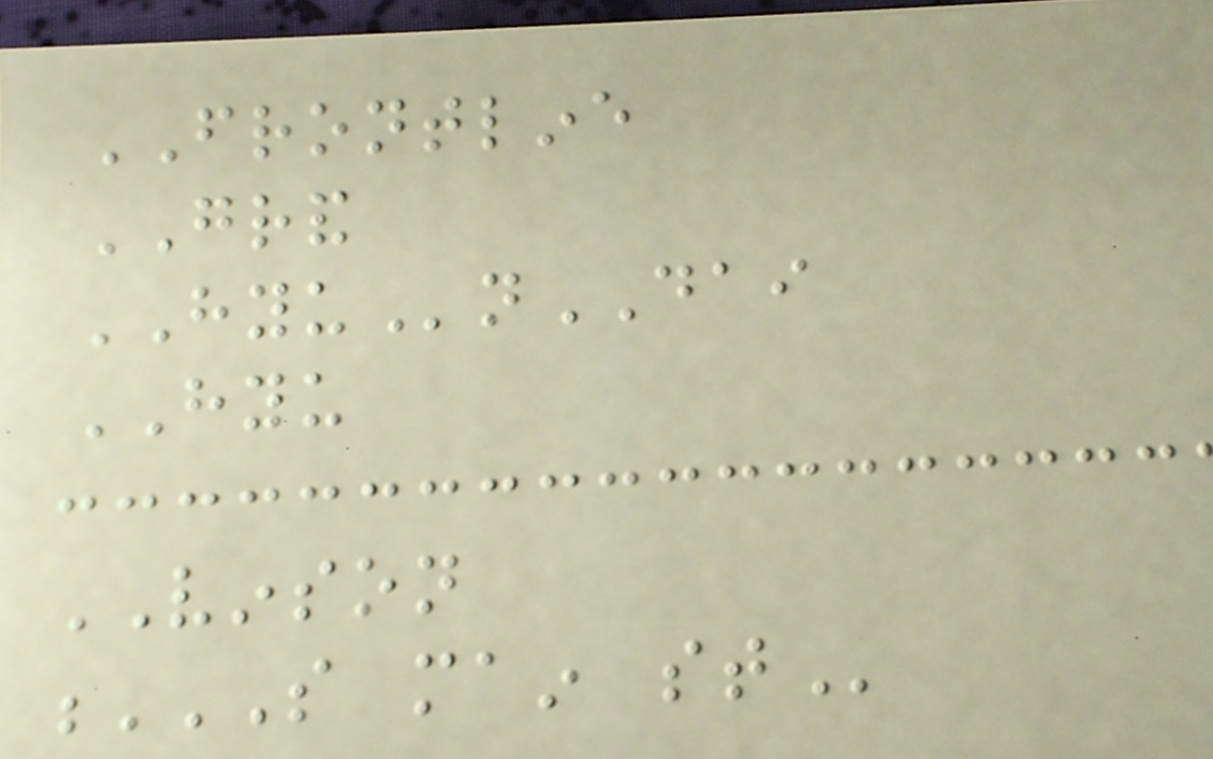FRONTLINE
GRAND
HYUnDAI
HYU
VINSON
S MAIN ST
